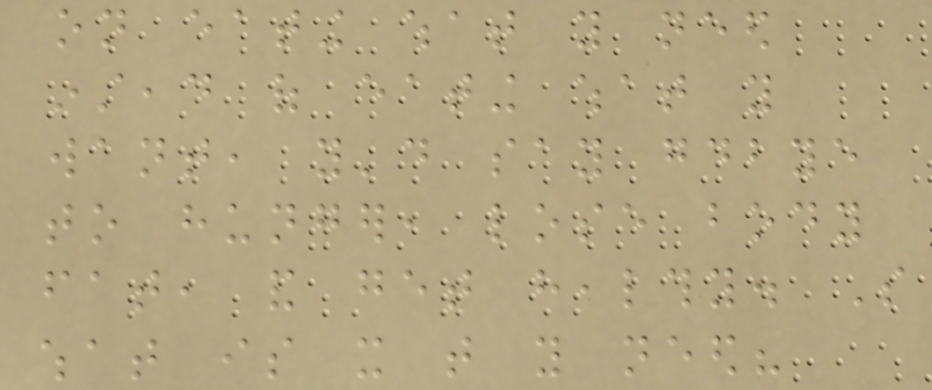on eating what you need
instead of eating what you
want, you'd say goodbye
to hunger, lose body
fat, and get healthy. So
what is it that you need?
